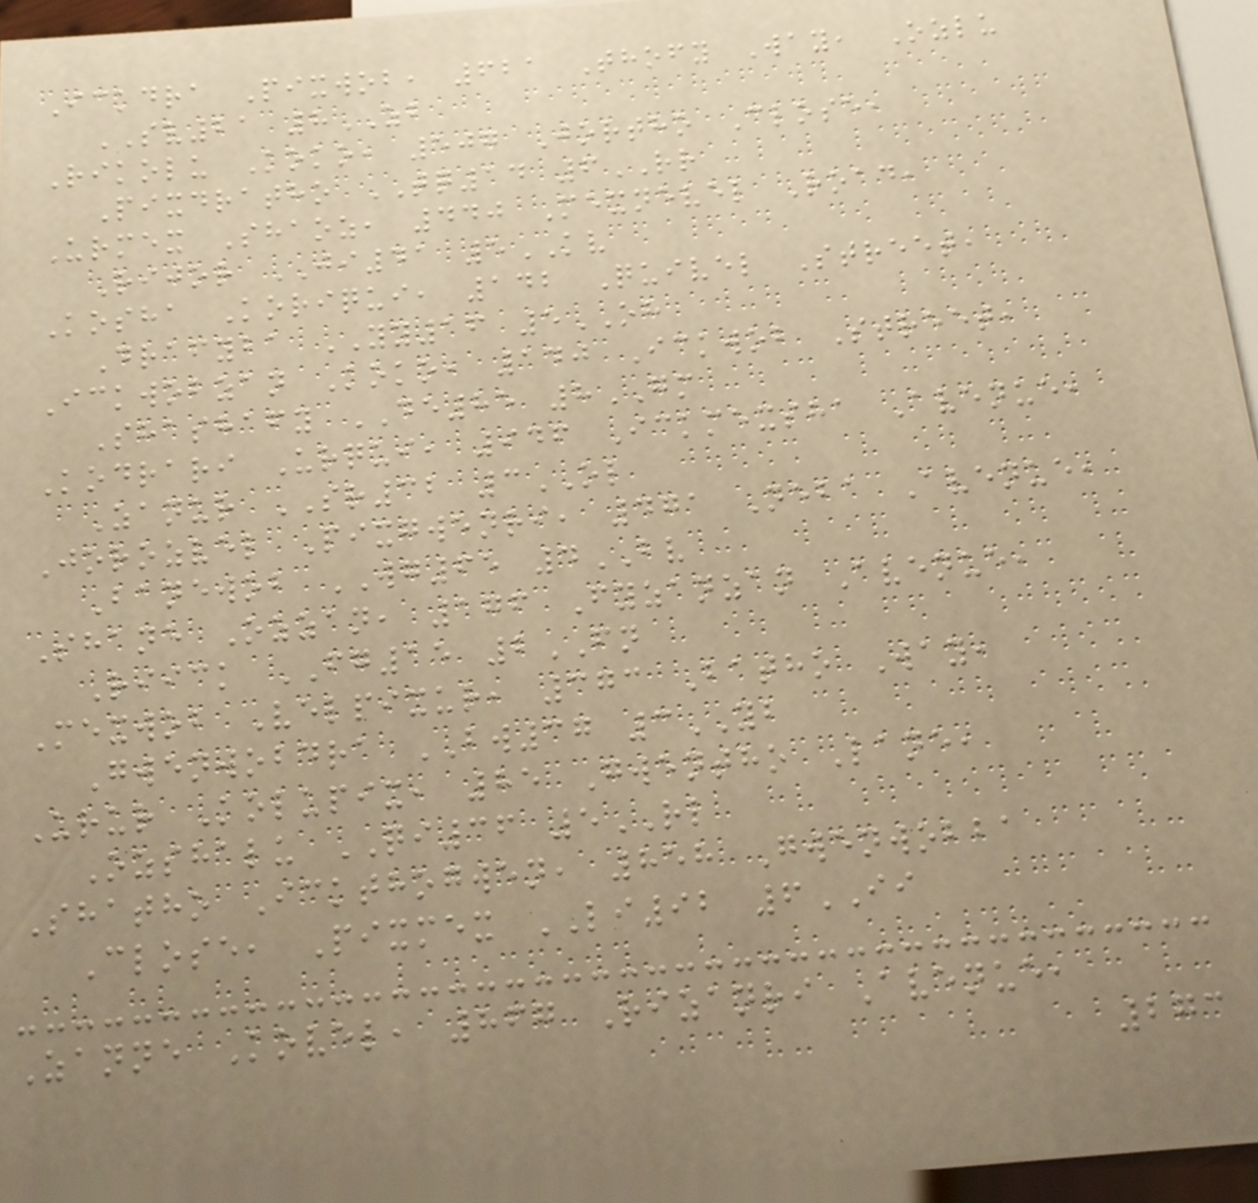Ickdra Pixwob, 621 Thofy Way, Ozlu
SV21 8ZB
Rikolu Koko, 507 Jortho Close,
Pixdratho TQ14 6RR
Urmex Shaoz, 440 Mexnevel Road,
Rijor JI41 5KV
Kosha Koriqui, 142 Quivel Street,
Drafyba YY16 5OH
Ickwobzan Koko, 140 Ickwob Street,
Shashafy DE85 8GM
Kodrari Urqui, 946 Ickmexsha Avenue,
Zanur SR32 3OL
Jorozvel Pixgwenri, 471 Neba Avenue,
Banewob WG65 4BV
Shane Ozzan, 176 Fyzanzan Avenue,
Riick FG15 2FN
Mexwob Velpixur, 373 Batho Way,
Gwenwobdra BW37 3YB
Urur Kolupix, 85 Gwentho Lane,
Ozshalu QI36 5RL
Shatho Ickthogwen, 858 Gwenwobba
Close, Pixmex LI92 6II
Zanne Kovel, 867 Rizanri Avenue,
273
